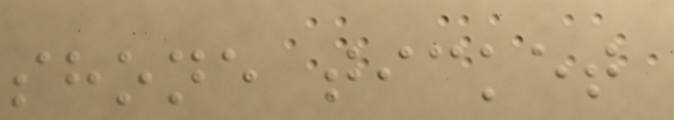shone ticket
